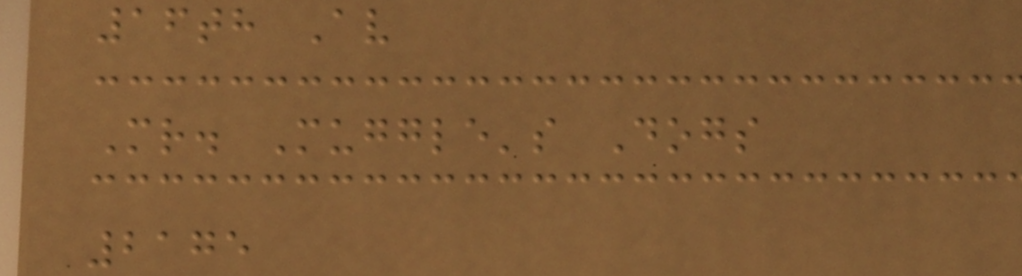16th Av
Mr. Muggle's Dogs
2175
